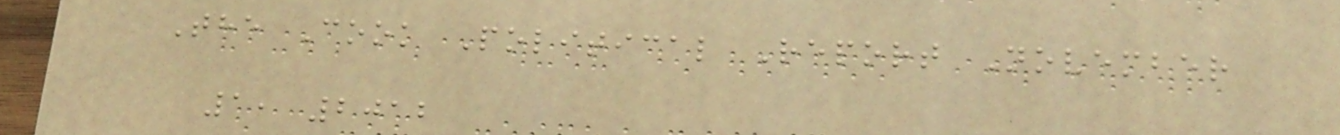The Cook Political Report November
1, 2012
